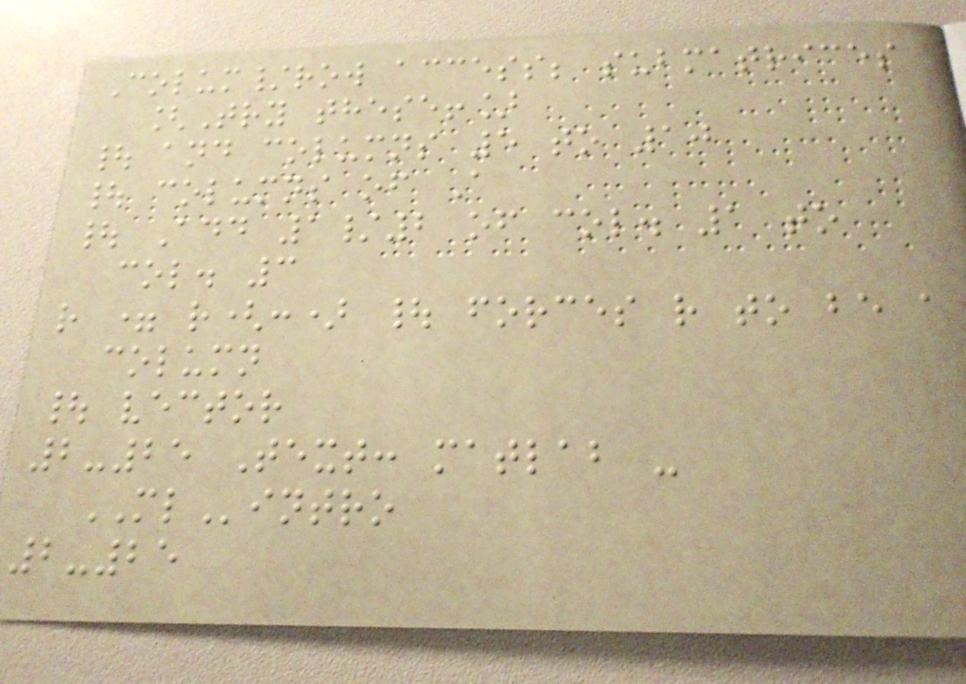Colum/row access; submatrices
[Try these!]
| and columns 5 to 10
| columns of A
| Add 1/2 of col. 1 to
col. 3
r = r(:) | forces r to be a
column
| vector
2-25 Text: matlab -
MLintro
2-25
